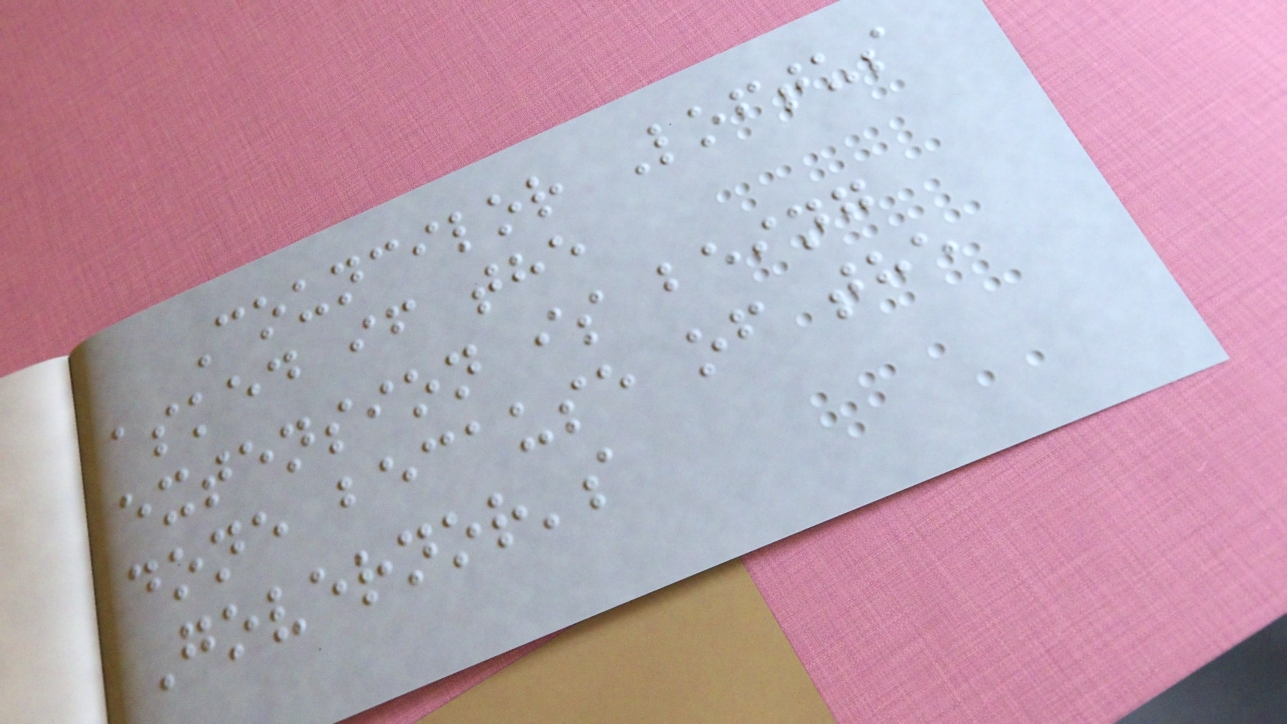Councilor Loftus
asked if the
extension is being
done because of the
Governor's
